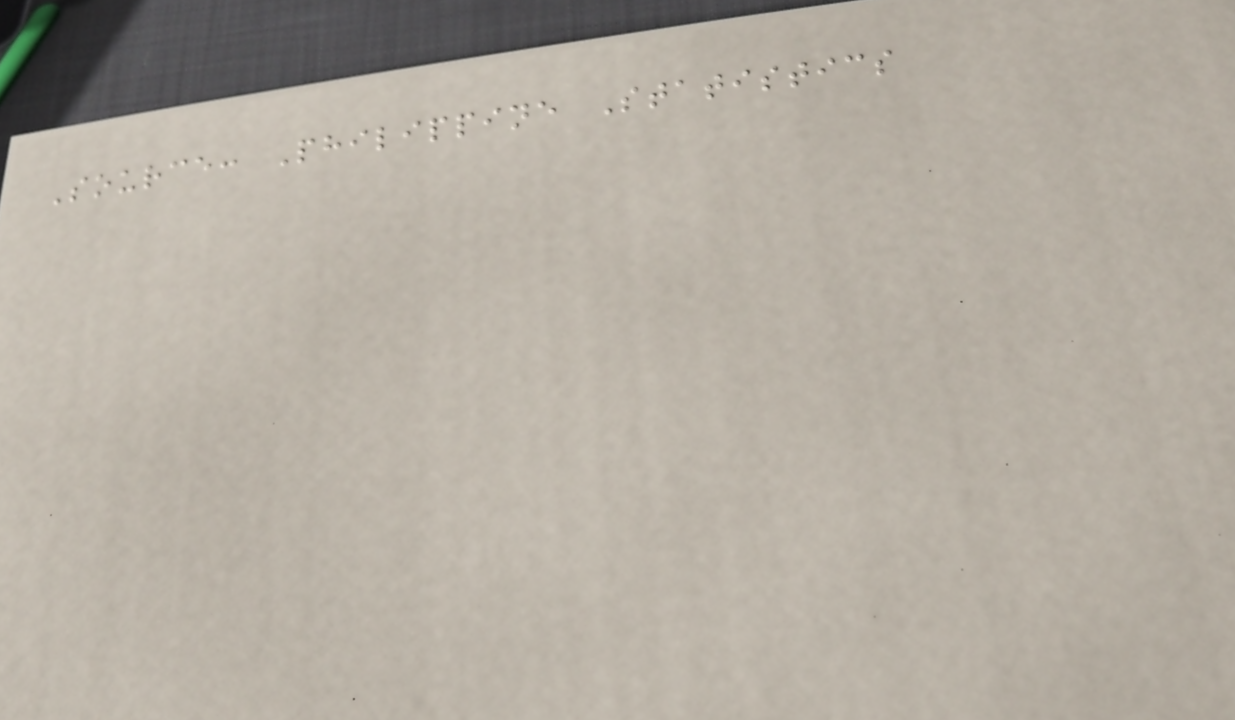Source: Philippine Statistics
